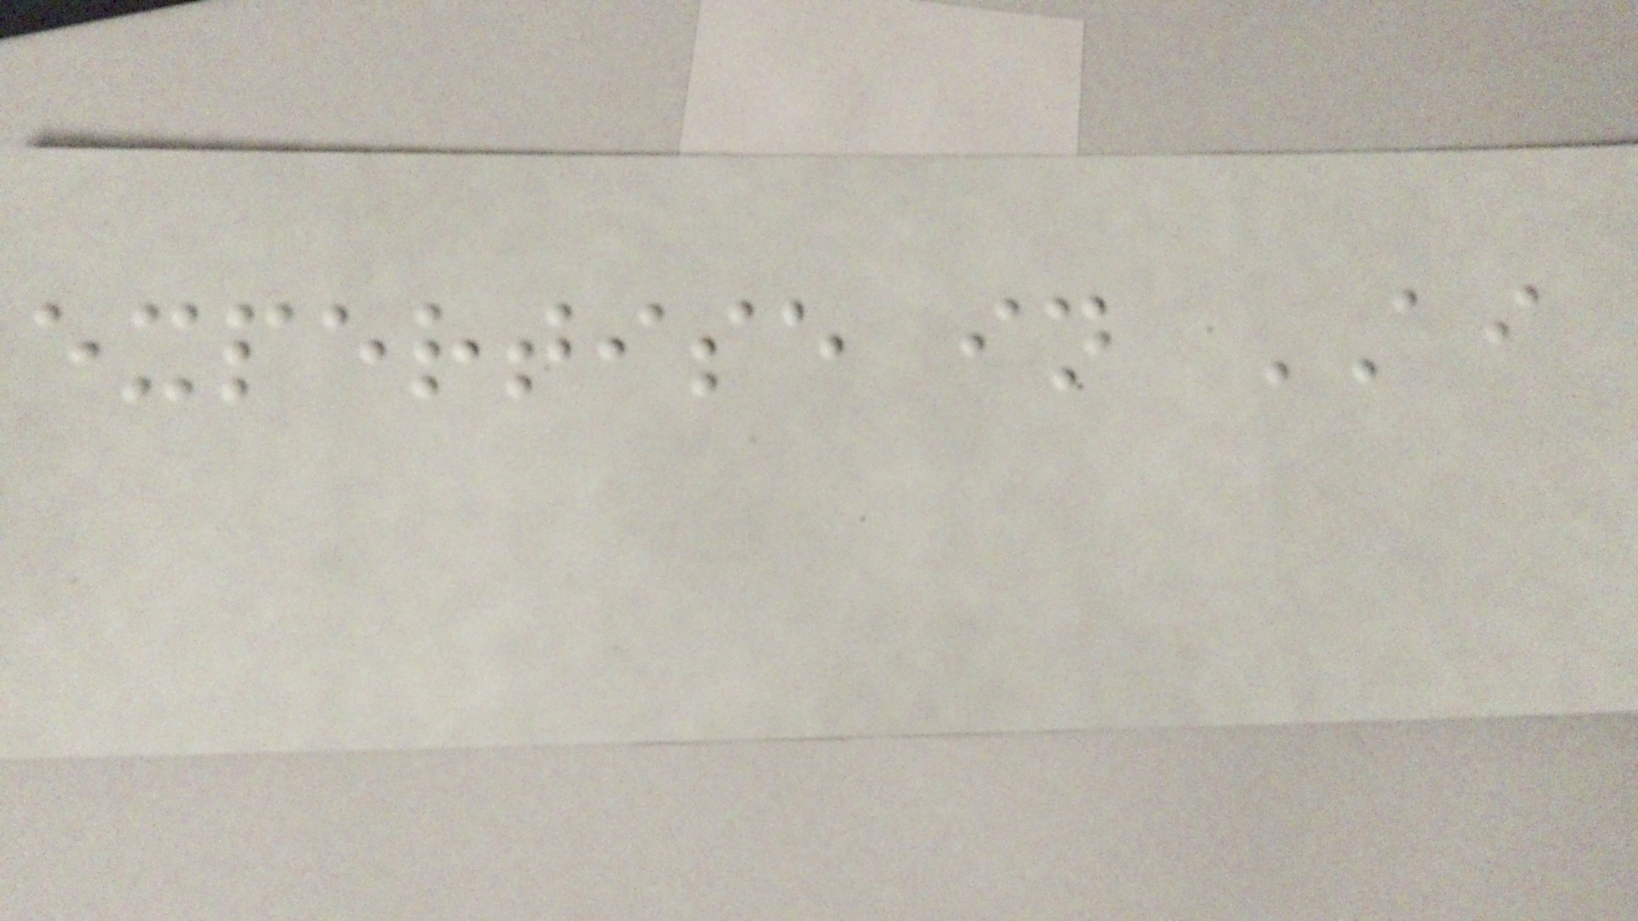expertise in AI
